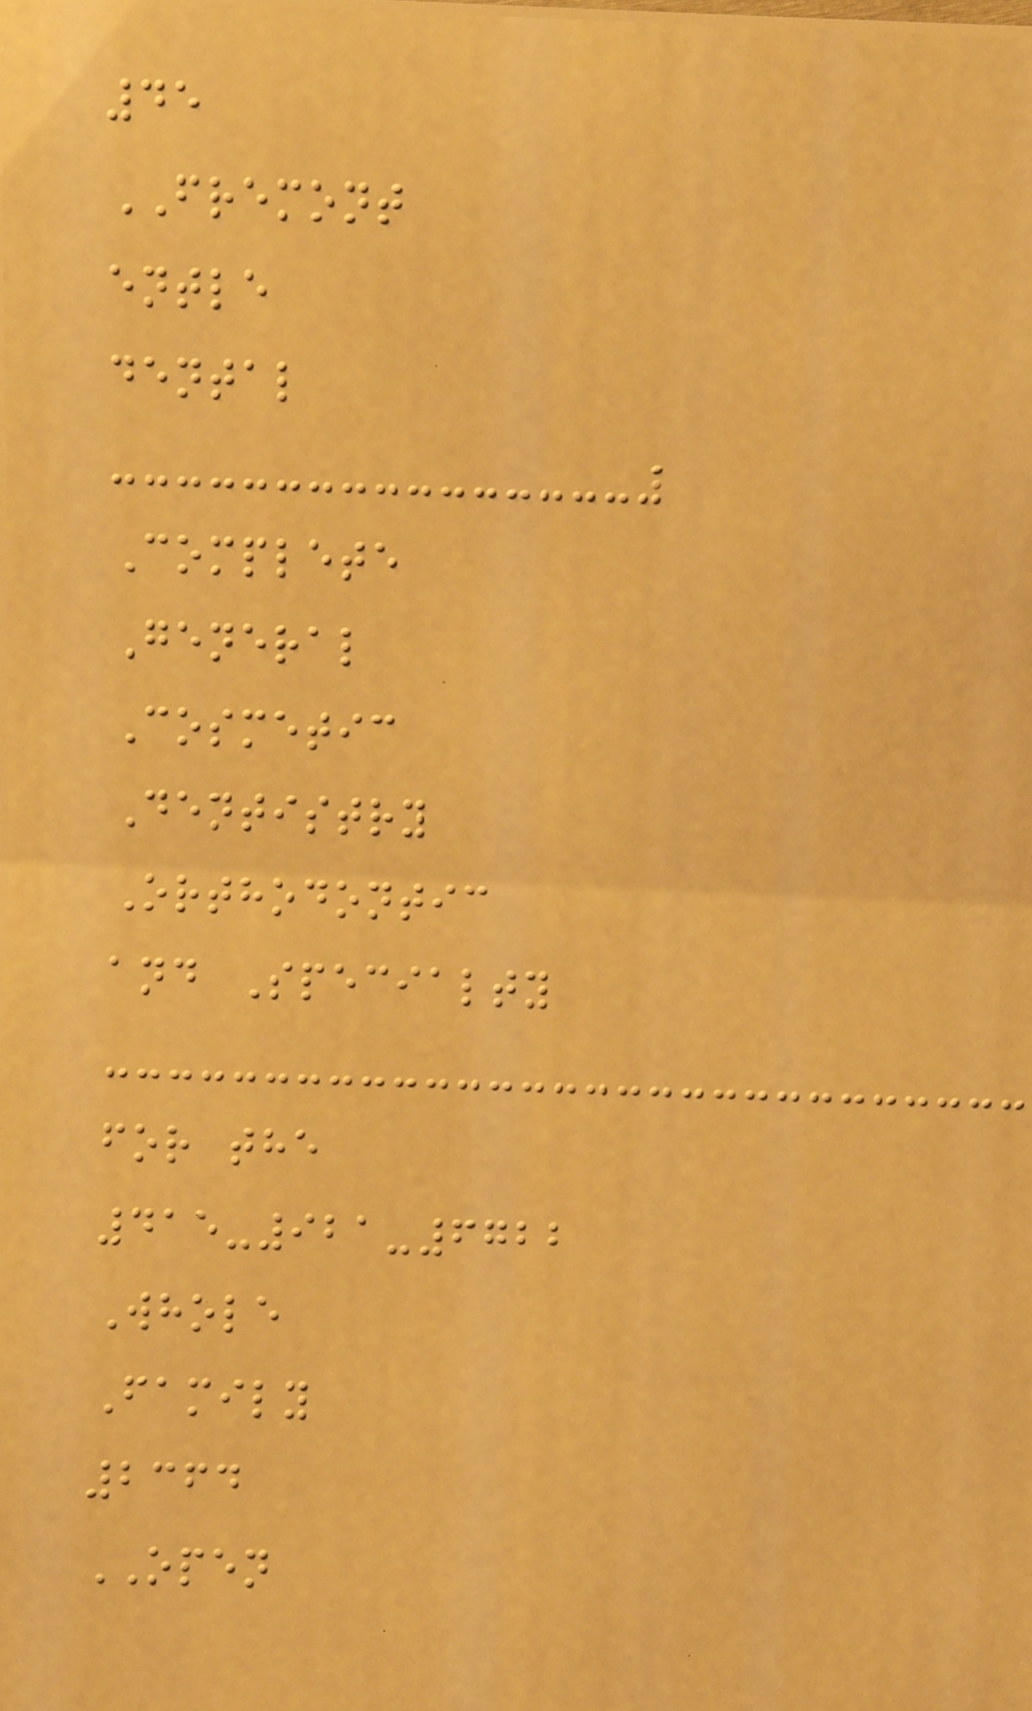45
FREMONT
entle
dental
Complete
General
Cosmetic
Dentistry
Orthodontic
and Specialty
for the
415-921-6722
Whole
Family
2364
OPEN
